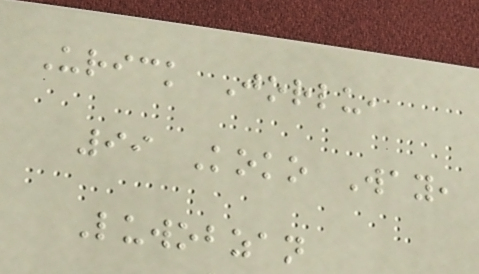Urick Jorlu,
99 Koko Way,
Luwobzan
